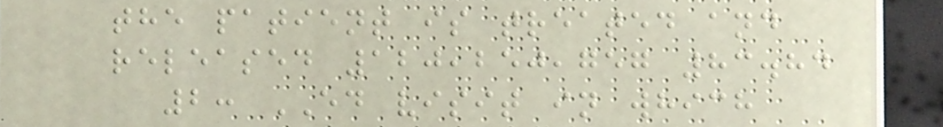the patient is treated and
released 120,250,757 83.84
2: ED visit in which
